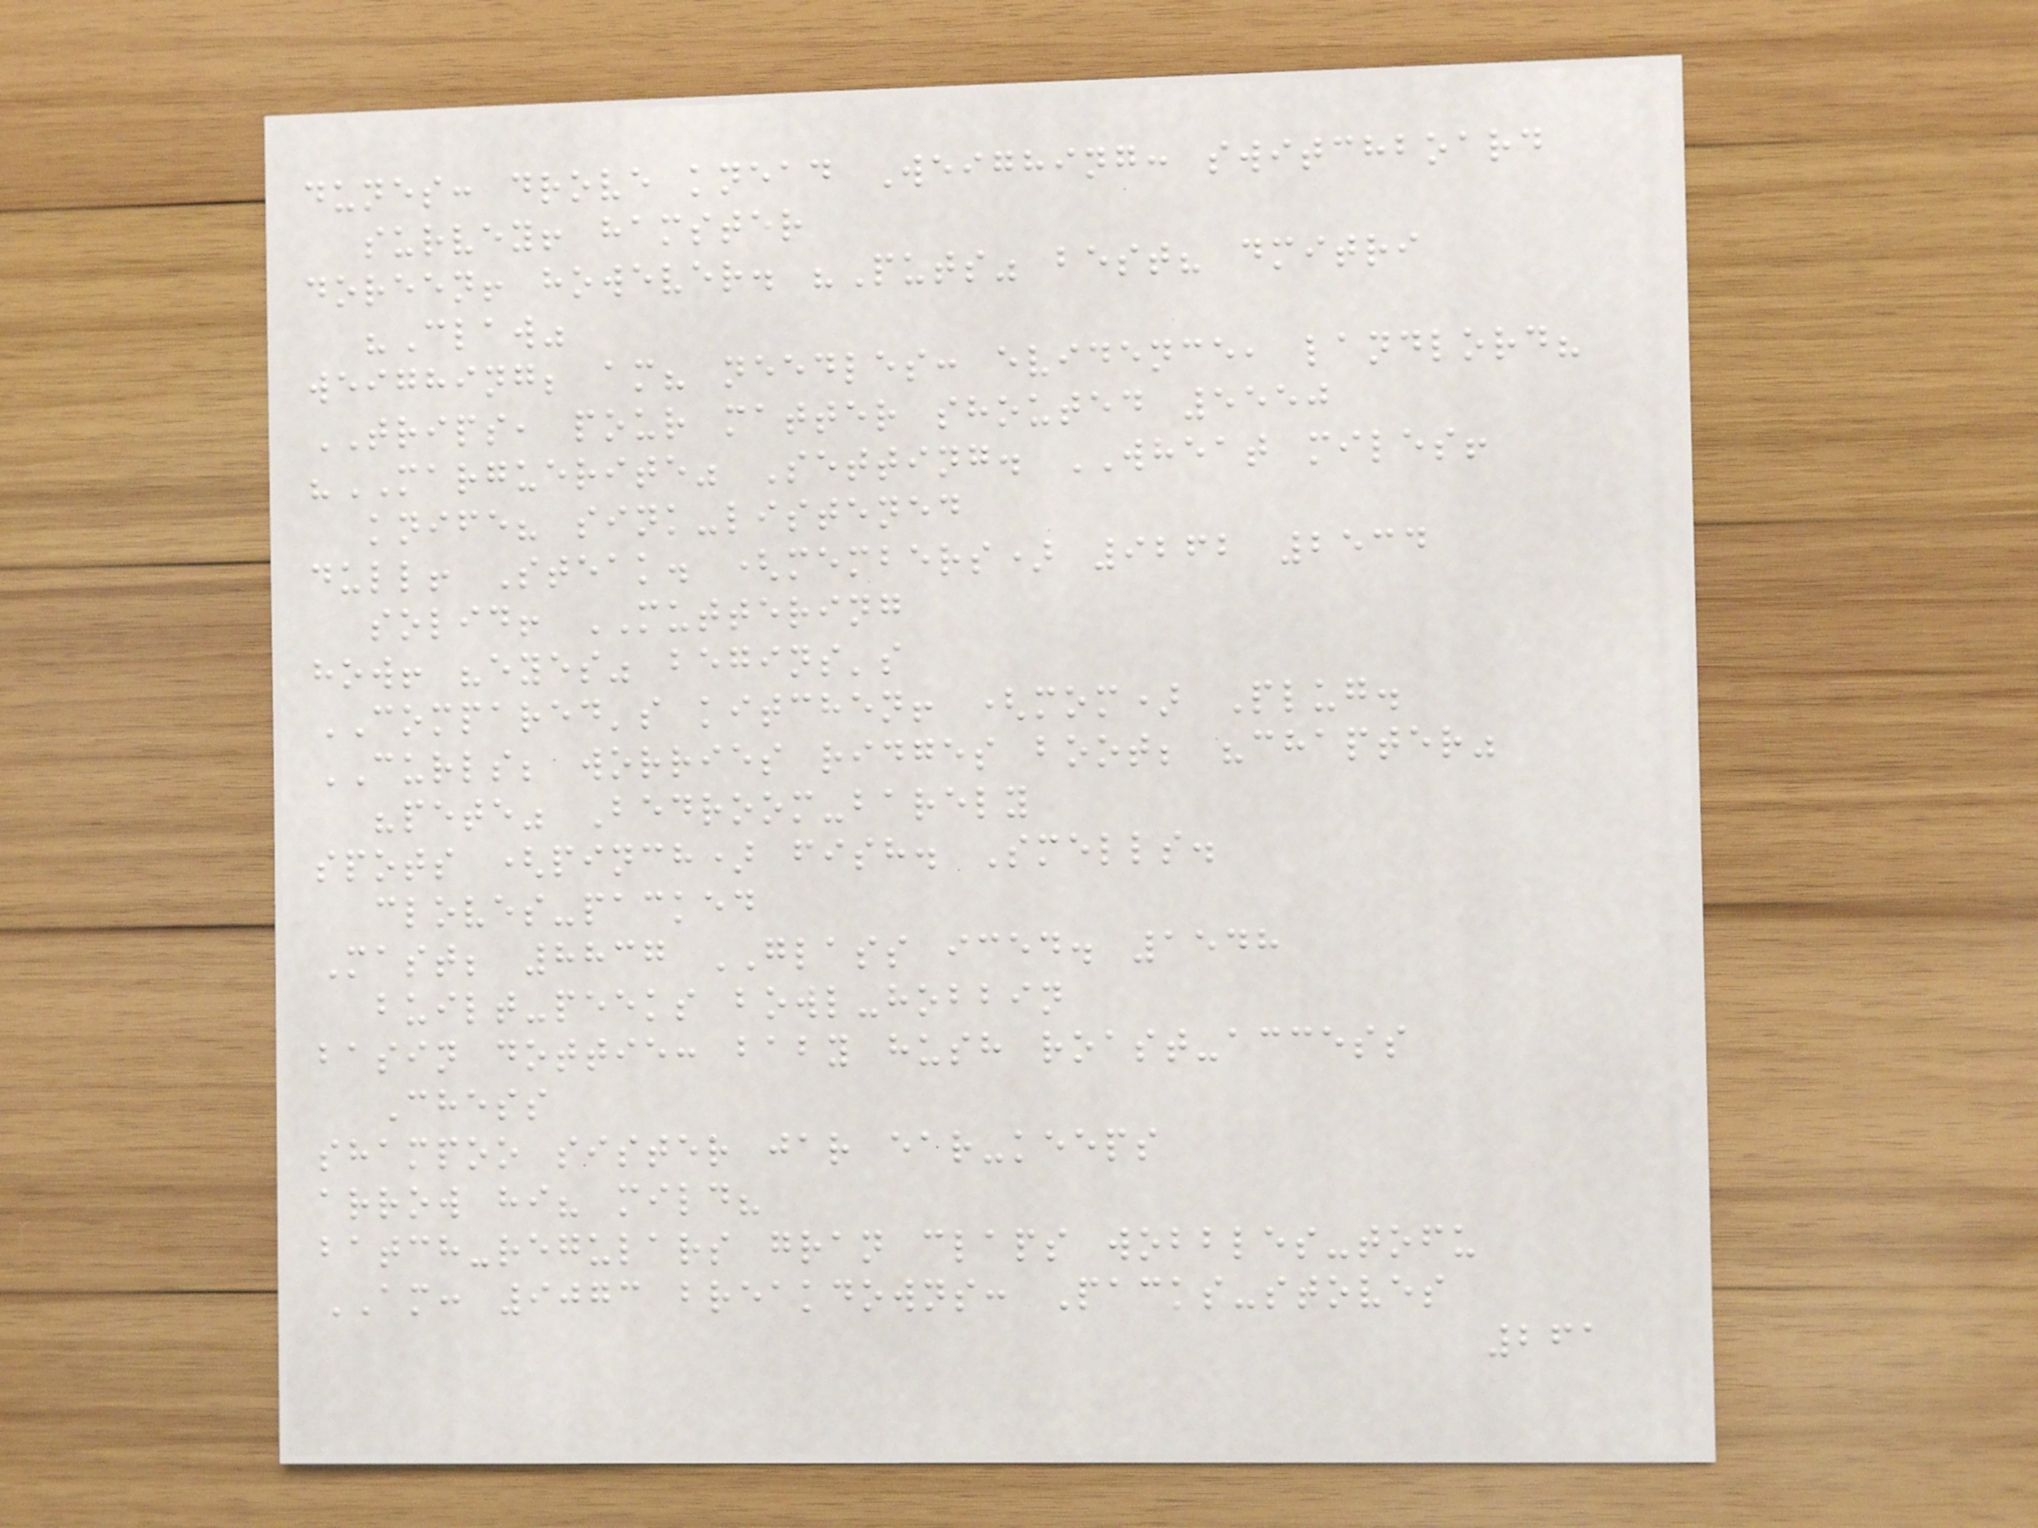dunes: drove knead Weighing: switchboard
survey! hamster
doreen! however. "Puts" best? dmitri
"Claw"
weighing; am? needles: evidence, landlord?
TRIPS, pour matter shouted 5550
"MARGUERITE" Setting. WHEAT miles!
knife? sink-listened
dull! Steak. (members) 9262 2534
solid! MUTTERING
how! "eyes" begins's
COMPARED's kitchen! (mom) Plug.
CURLS; worries ridges boot; "chapter"
"pete" Bedroom-barely
spots (pinch) fish. Smells.
cloves-packed
Mast; 8837 GLASS iced. 1548
built-peeks bowl-hobbin
basin dottie: baby hush roast-access
Chess
shampoo sister jar ear-keeps
arrow hi? mild?
batch-regulars gran claps wobbles-tofu
AM: 9073 breakdowns: Packs-stoves
261
